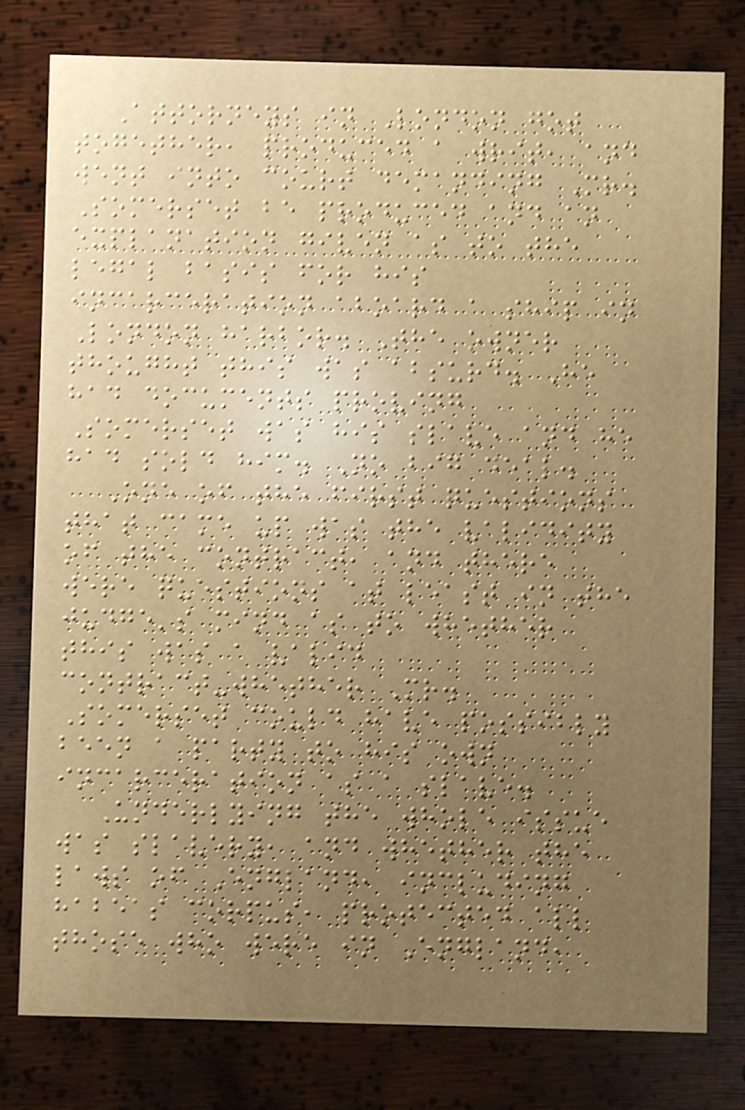Attorneys in London got
together, produced a writ, and
went into court demanding Mr.
Somerset be produced and an
explanation given as to the
legal basis for his
incarceration aboard a ship in
London harbor. The owner
thought this was absurd. He
had documents proving
Somerset was his slave and he
had sold him. No big deal.
One of the first questions
that came up was the validity
of the contract, and there
were questions at least in the
judge's mind as to whether
this was a valid
contract-whether Mr.
Somerset could have possibly
been a party to his own
incarceration as a slave.
Underlying the whole issue
was slavery, and whether the
laws of England, including
habeas corpus, protected all
those who were in England,
